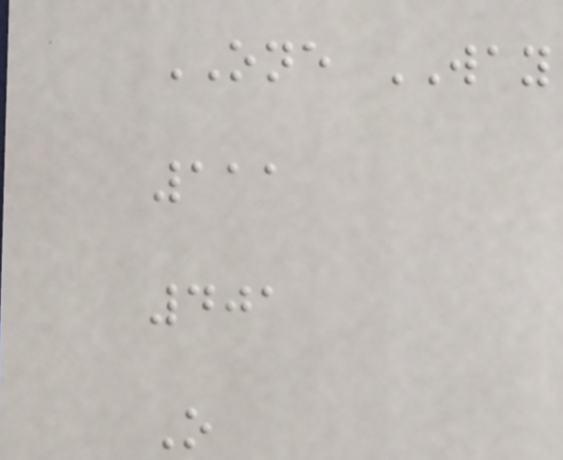ONE WAY
111
401
O
